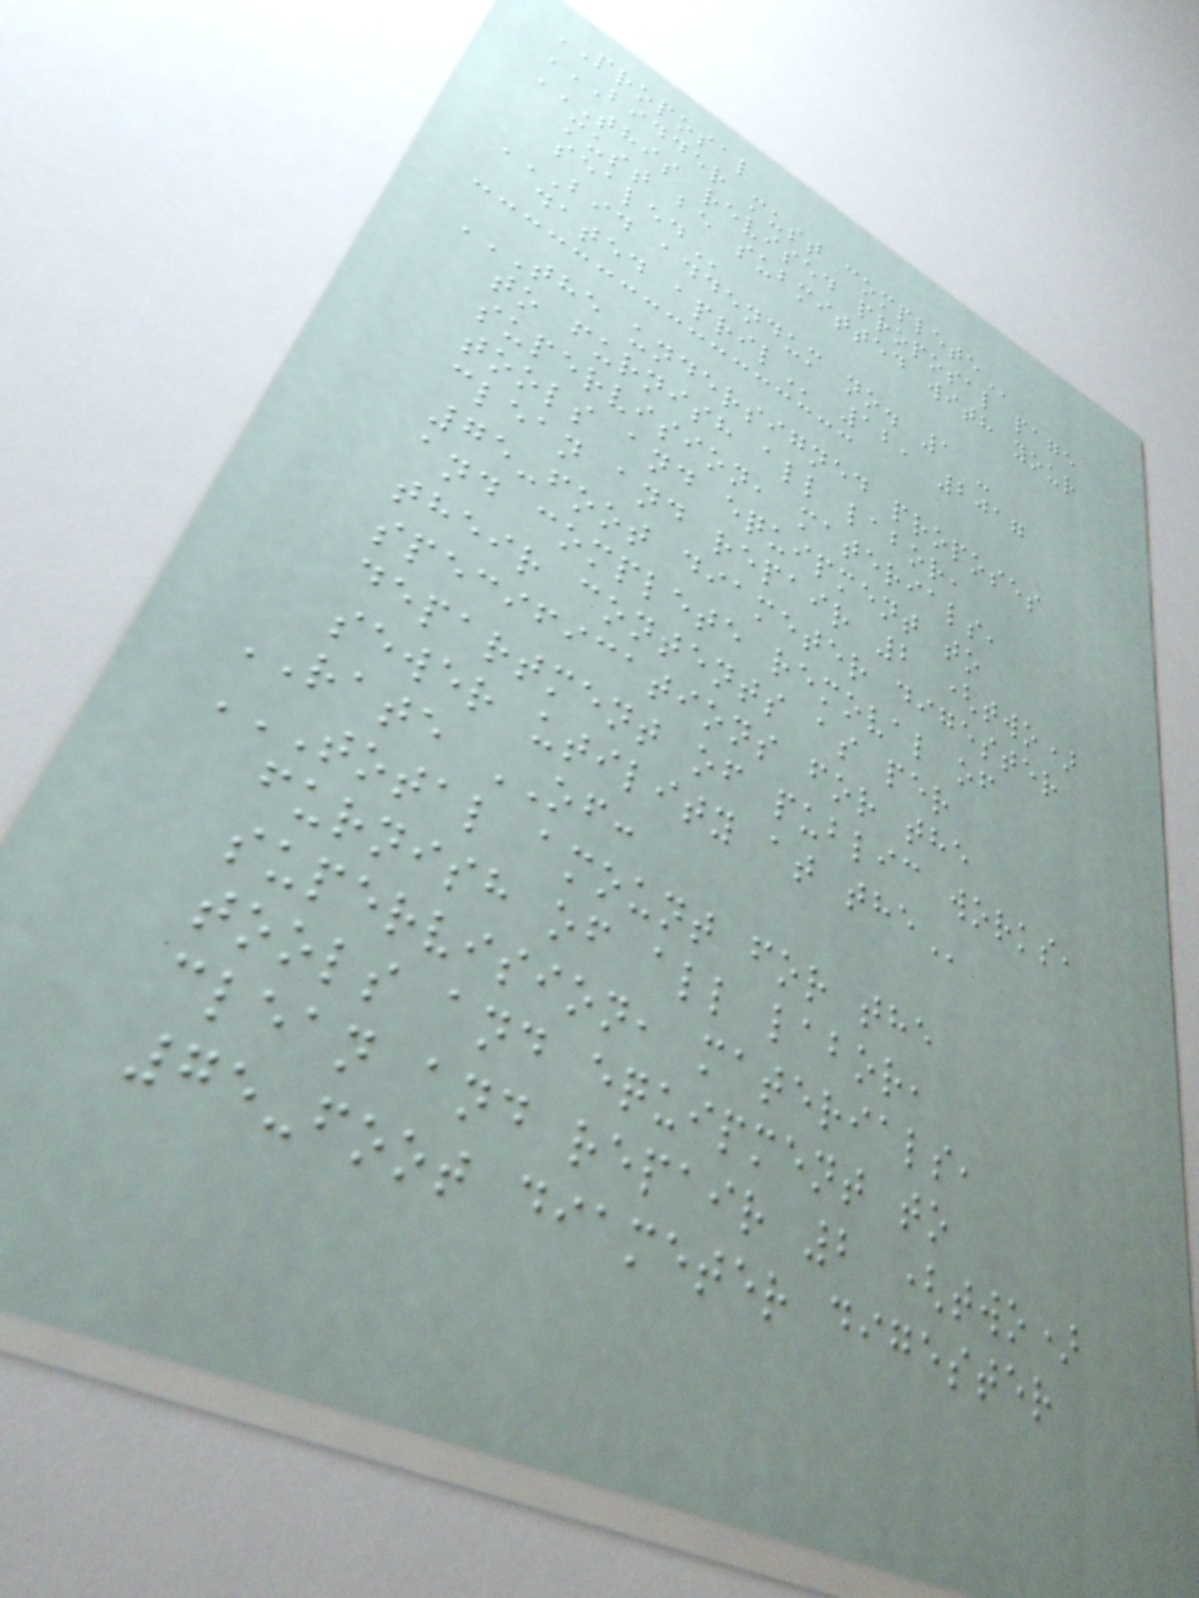PROPOSAL
BIDDER MUST COMPLETE
THIS REVISED PROPOSAL PAGE
MUST BE SUBMITTED WITH YOUR
SEALED
BID ADDENDUM NO. 1 -
DATED APRIL 12, 2017
THE UNDERSIGNED PROPOSES
TO FURNISH ALL LABOR,
SUPERVISION, MATERIALS,
TOOLS AND EQUIPMENT TO
CLEAN AND REPAIR 2 (TWO)
75-FOOT DIAMETER DIGESTER
AND COMPLETE REMOVAL OF
THEIR CONTENTS AS PER
SPECIFICATIONS FOR THE
DEPARTMENT OF PUBLIC WORKS,
SEWER UTILITY AT THE
RATE OF:
TOTAL AMOUNT FOR THE
FURNISH OF ALL LABOR,
SUPERVISION, MATERIALS,
TOOLS AND EQUIPMENT TO
CLEAN AND REPAIR 2 (TWO)
75-FOOT DIAMETER DIGESTER
